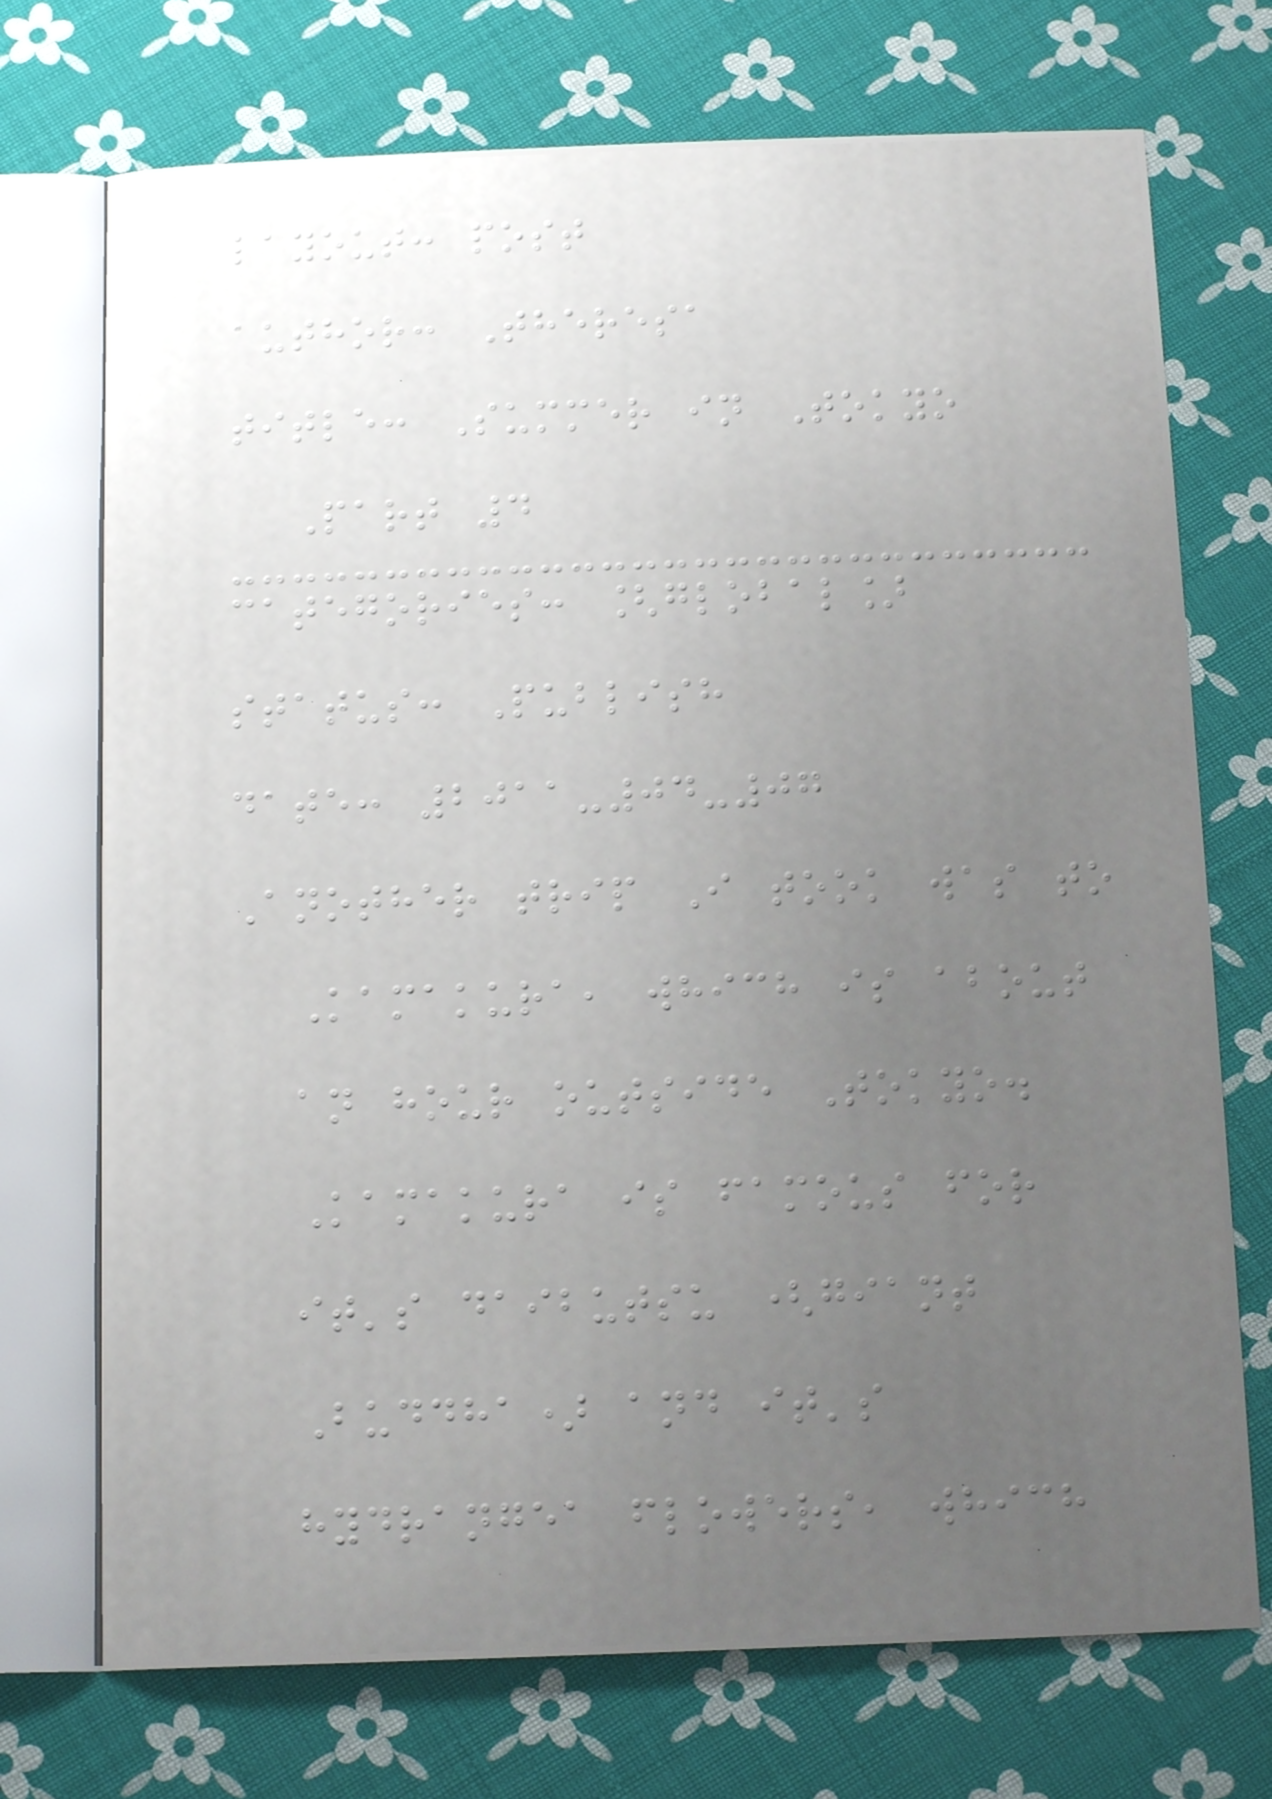layout: post
author: Theresa
title: Summer in Tokyo
Part 4
categories: [global]
status: Publish
date: 2011-04-07
Another trip I took was to
Kamakura, which is about
an hour outside Tokyo.
Kamakura is famous for
it's daibutsu (giant
Buddha) and it's
hydrangea flowers, which
